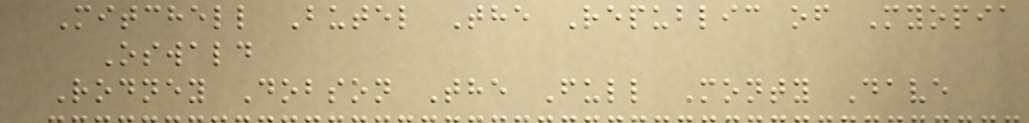Mitchell Butel The Republic of Myopia
Oswald
Rodney Dobson The Full Monty Dave
